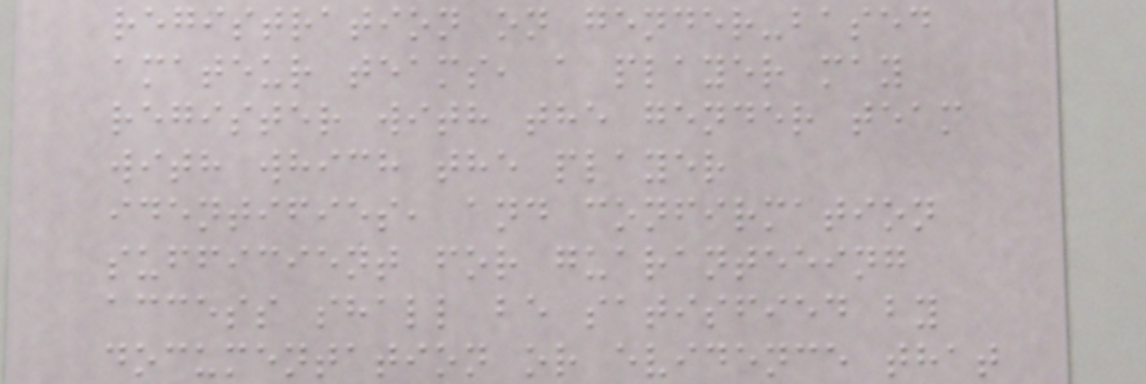registration on gender-based
amateur teams, a player may
register with the gender team
with which the player
identifies, and confirmation
sufficient for guaranteeing
access shall be satisfied by
documentation or evidence that
